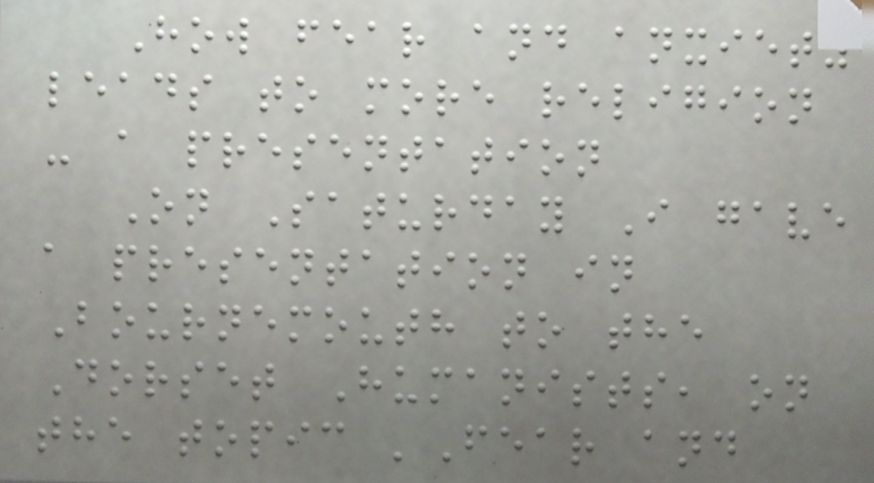How fear and anxiety
leads to more religion
- a presentation
On Saturday I gave
a presentation in
Bournemouth to the
Dorset Humanists, on
the topic 'Fear and
